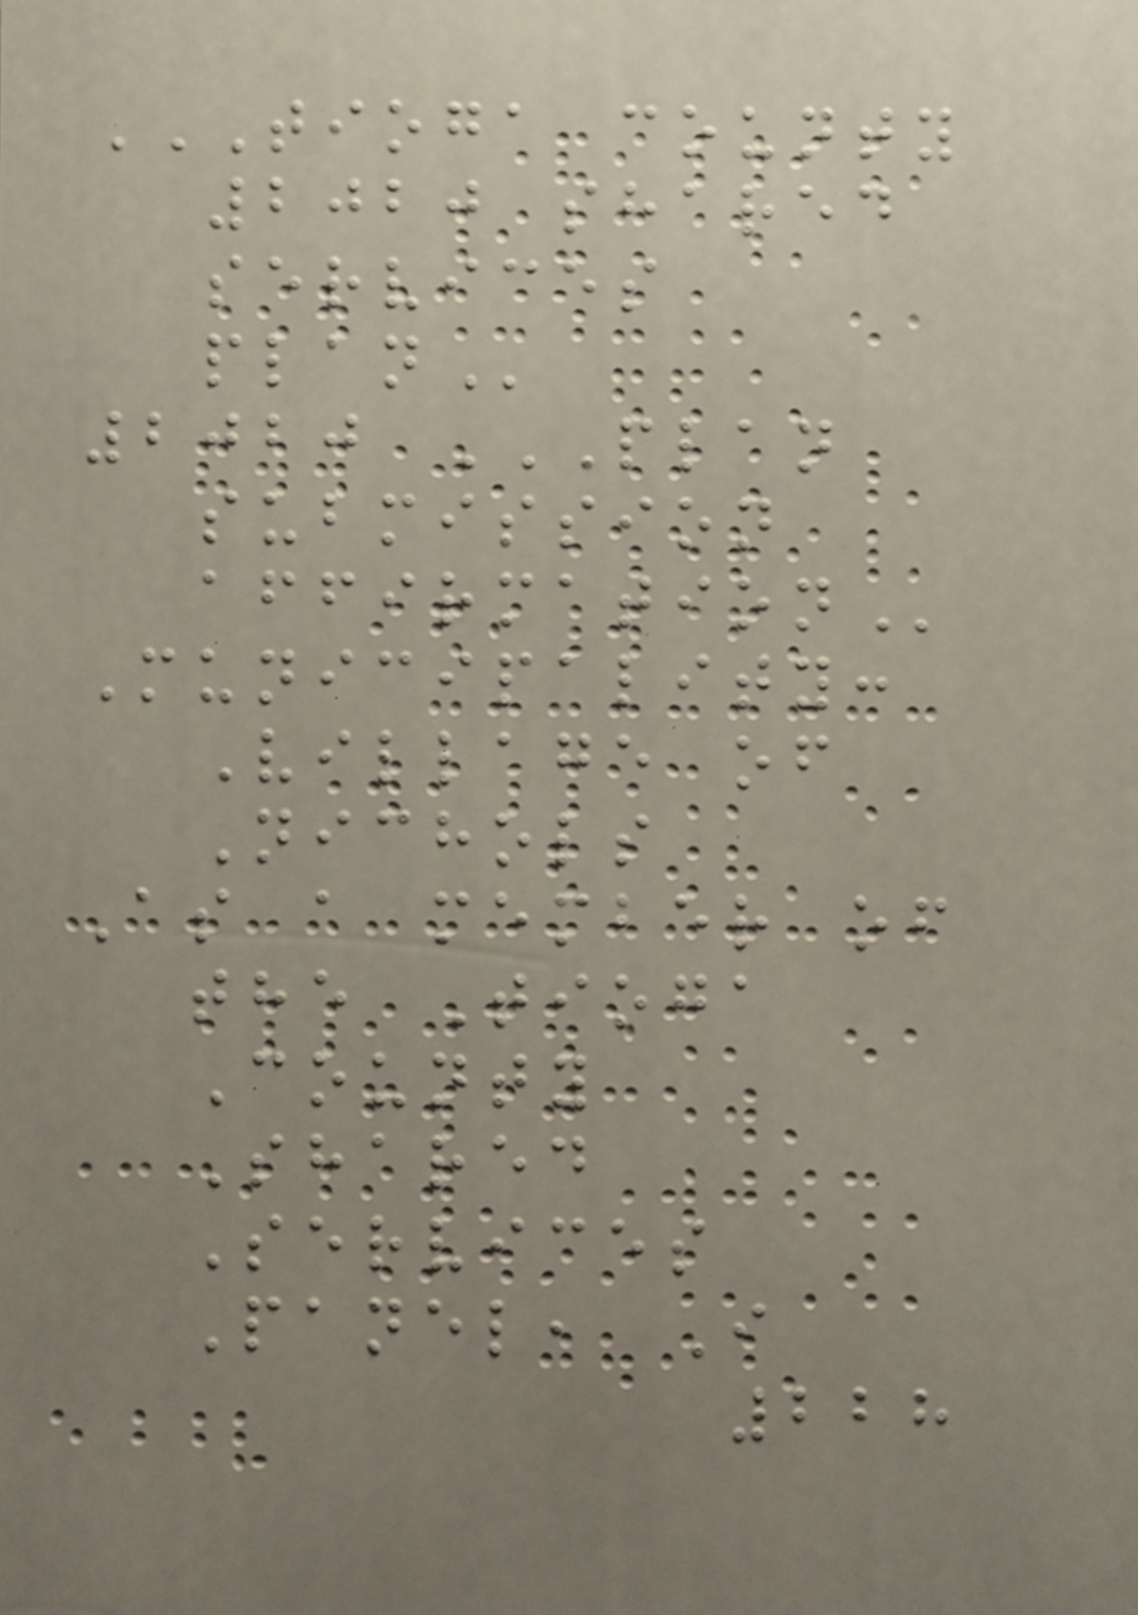TIOGA COUNTY
2020 SHARED
SERVICES
PLAN
2020 PLAN
SUBMISSION
AFFIRMATION
Municipality:
Village of
Nichols
As a member of
the Tioga
County
Shared
Services
Panel, I
228
